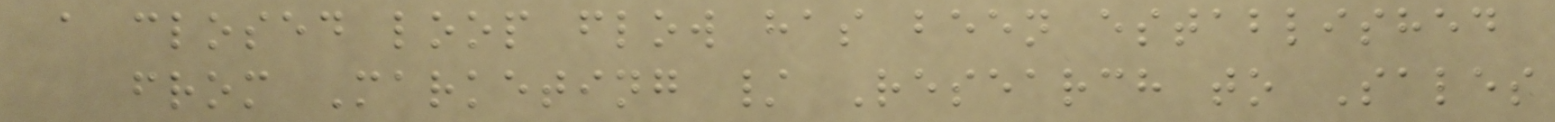a closed loop flow has been established
from Marketing / Research to Sales
